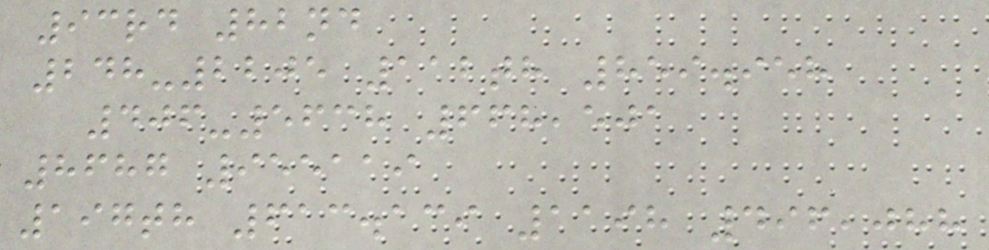93rd 82nd
248-2205 112th 859.958
406-5638 668,501
8687 955119
197th 613.139 1198 496,088
